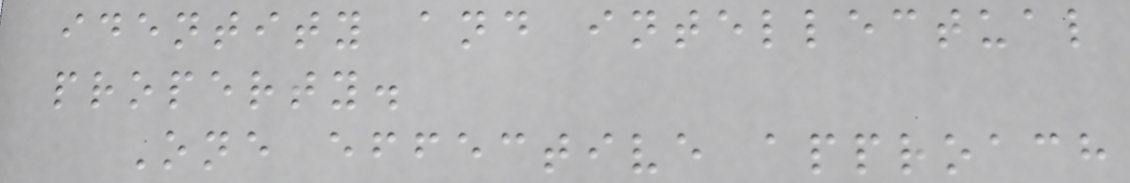identity and intellectual
property.
One effective approach
